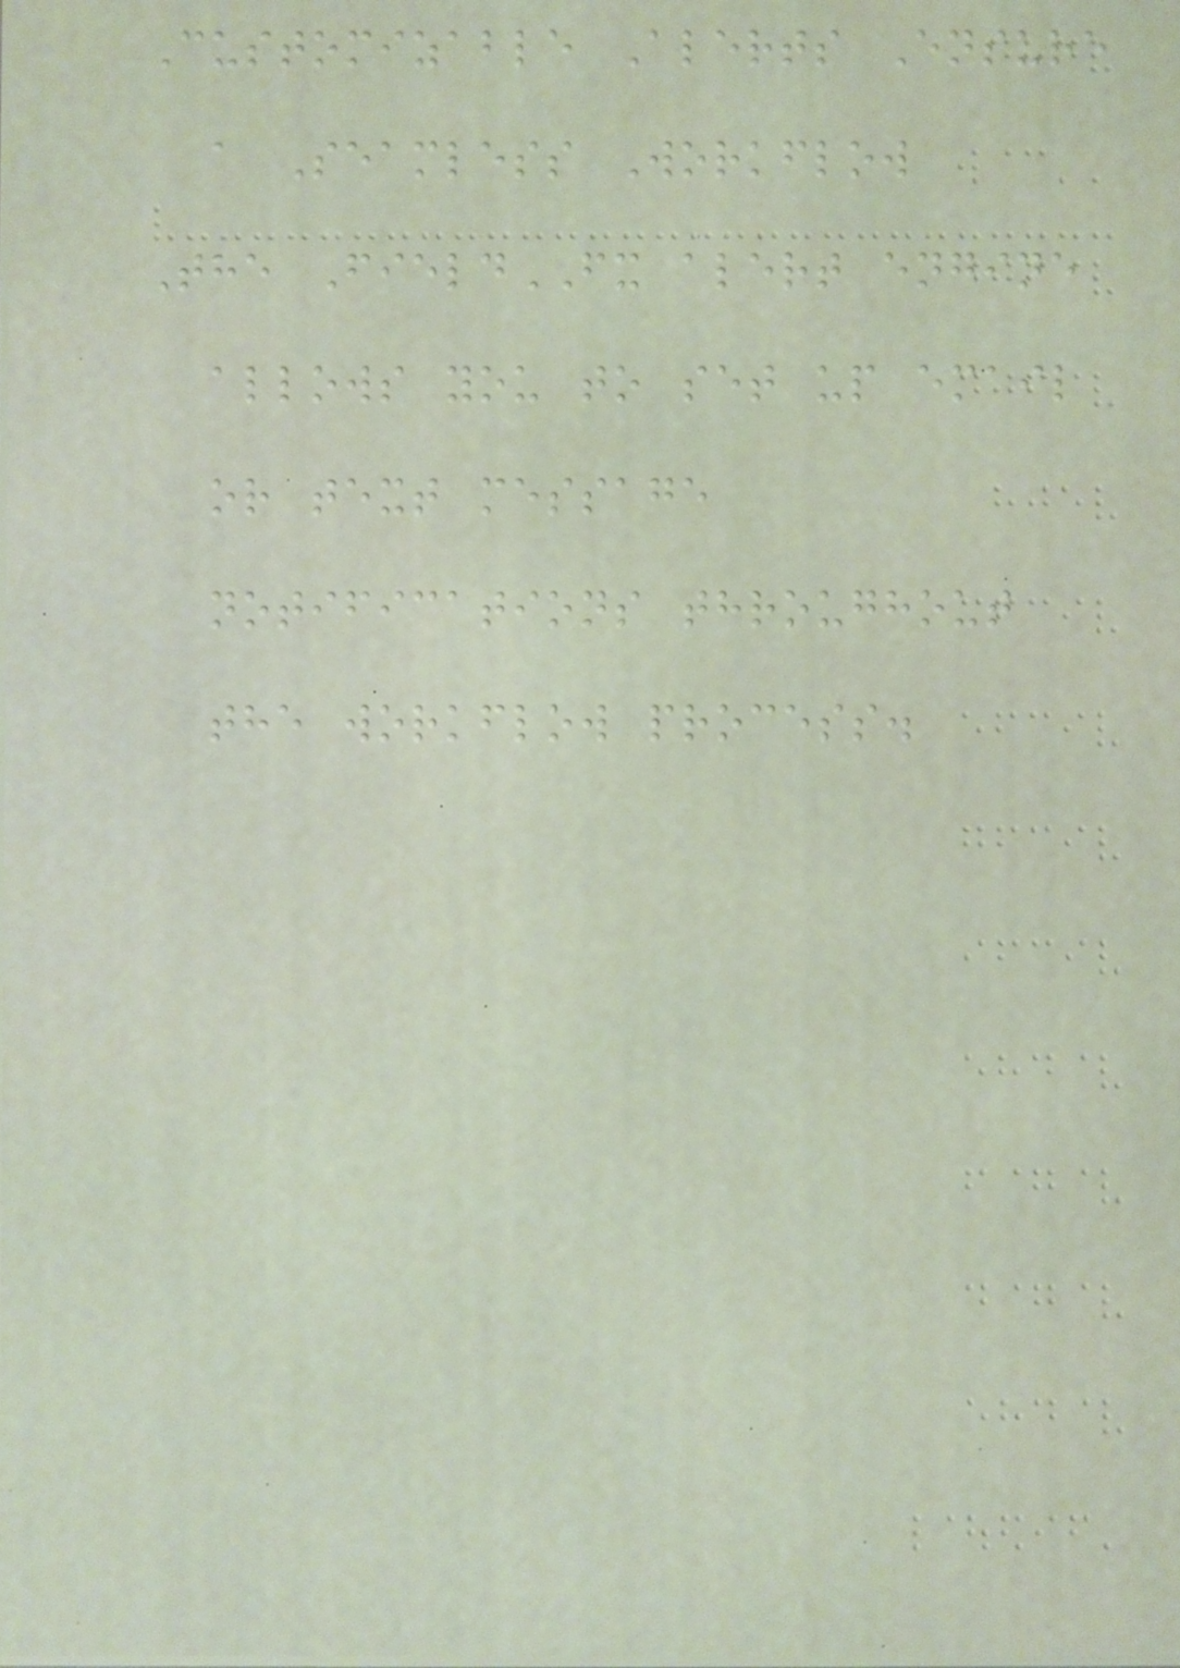Customizable Alerts Ensure
a Seamless Workflow
The FieldFX alert engine
allows you to set up email
or text message
notifications throughout
the workflow process.
